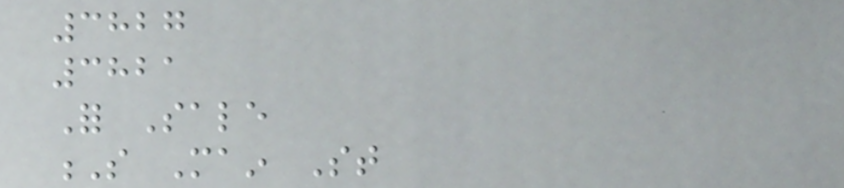3827
3821
For Sale
S Main St
